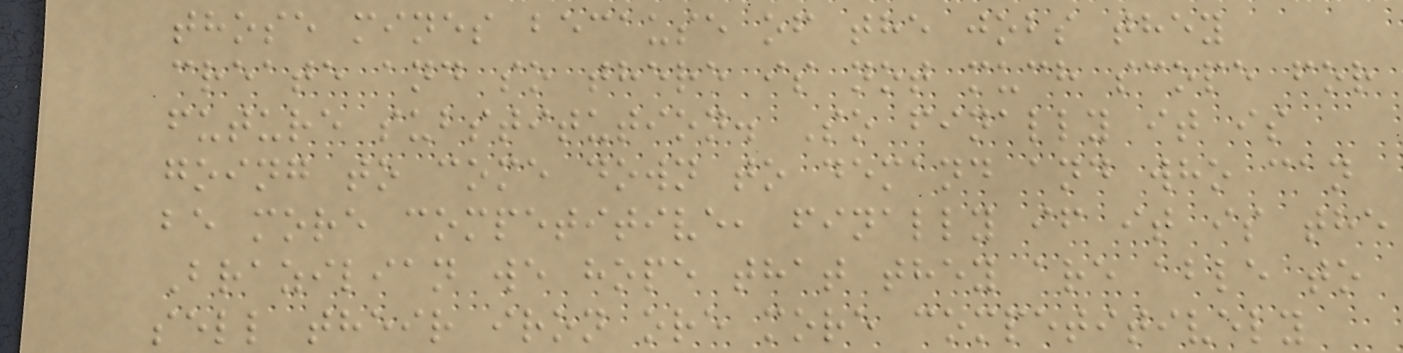those mines because of the jobs they
create and so there is not much scope for
future substitution. So finally it is
going to come down to demand and who can
be more competitive, finally if it is the
Brazilian we hope that they are able to
sell their iron ore more competitively
